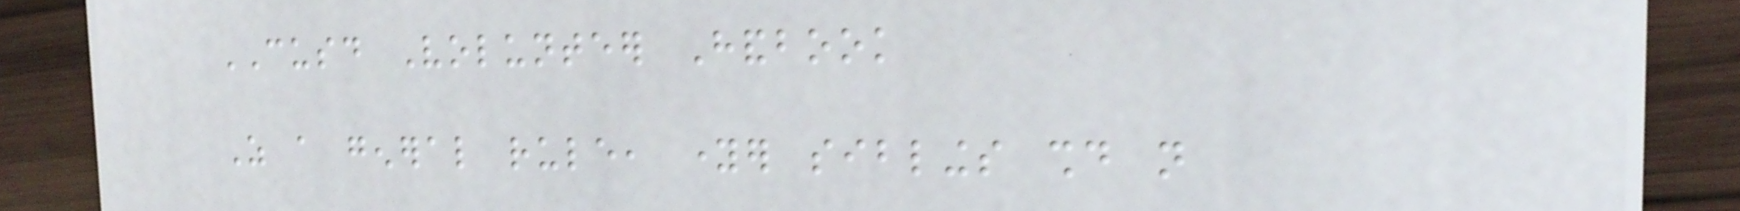CUSD Volunteer Handbook
As a general rule, younger siblings should not
